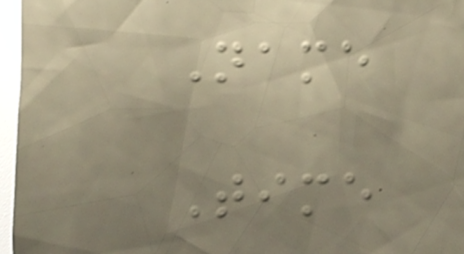Name
Time
